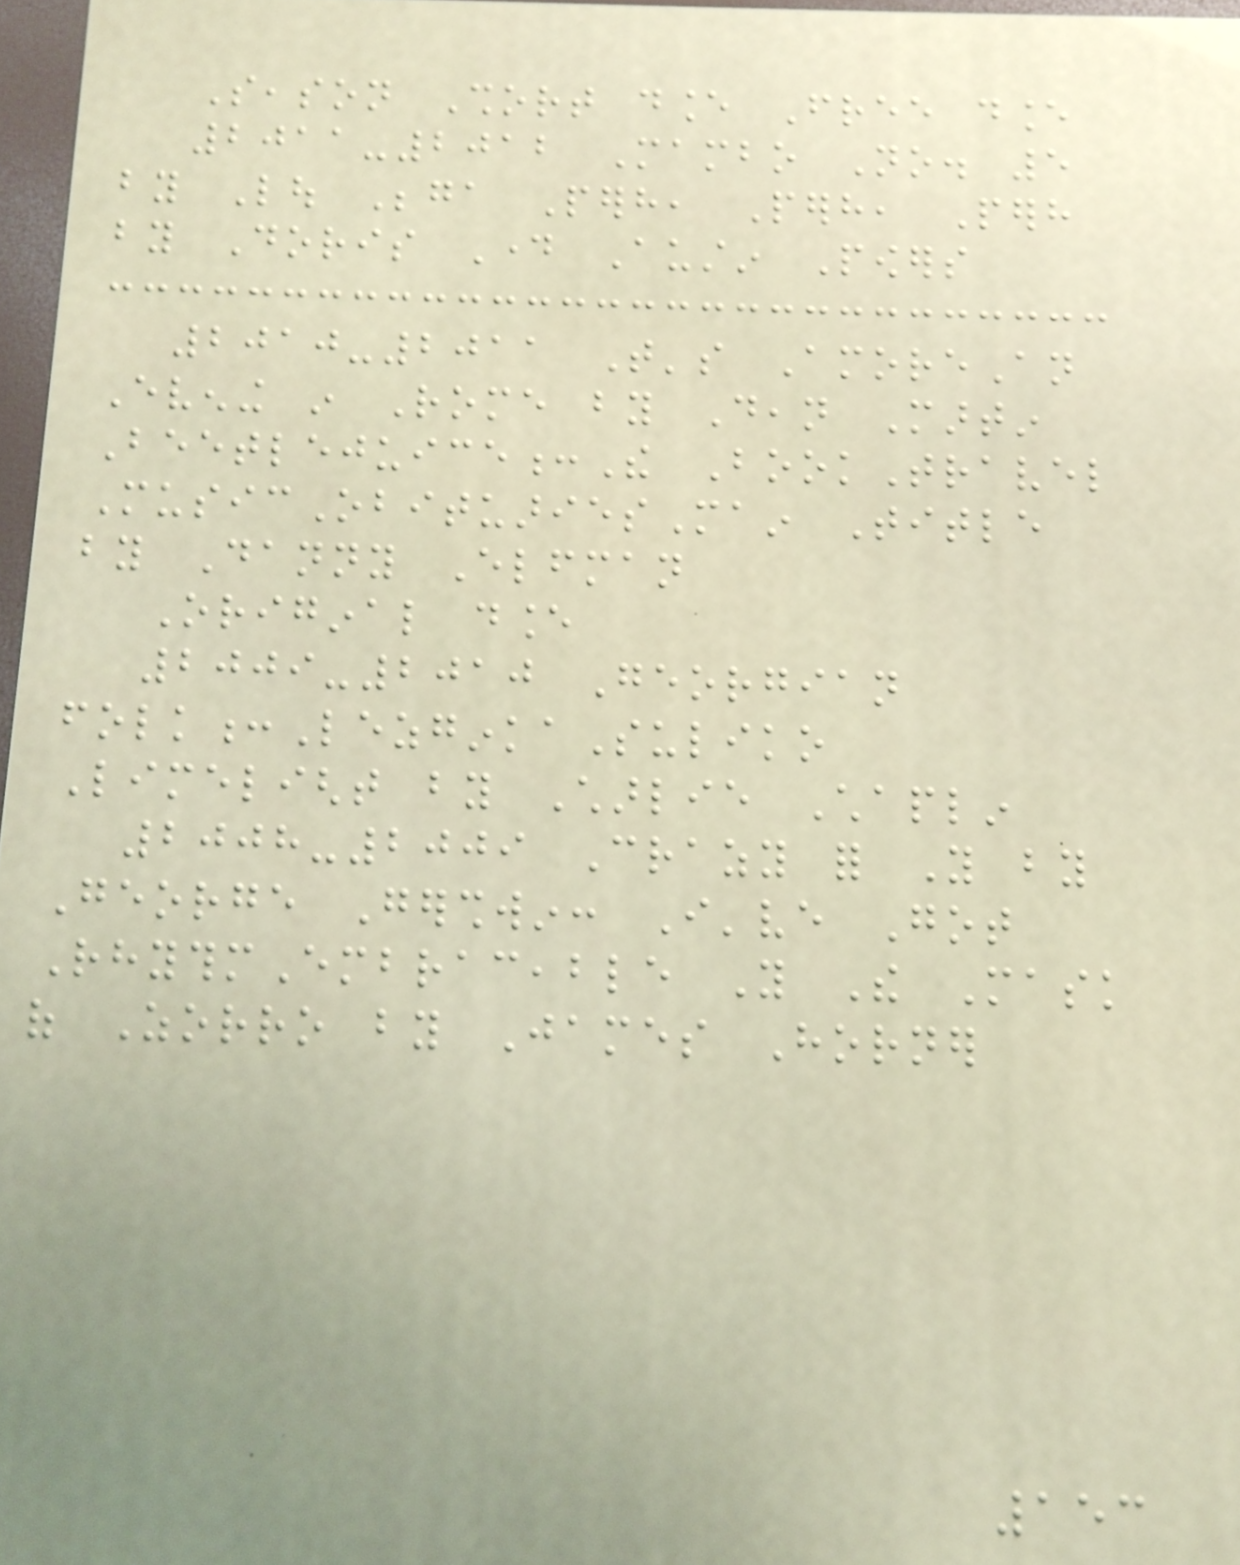Season Short dance Free dance
2011-2012 Mambo No. 5
by Lou Bega Perhaps, Perhaps, Perhaps
by Doris Day Austin Powers
2010-2011 That's AmoreAn
Evening in Rome by Dean Martin
Beetlejuice:The BookTravel
MusicObituariesMain Title
by Danny Elfman
Original dance
2009-2010 Georgian
folk:LezginkaSuliko
Limelight by Charlie Chaplin
2008-2009 Crazy for You by
George Gershwin: I've Got
RhythmEmbraceable You The Mask
of Zorro by James Horner
153
